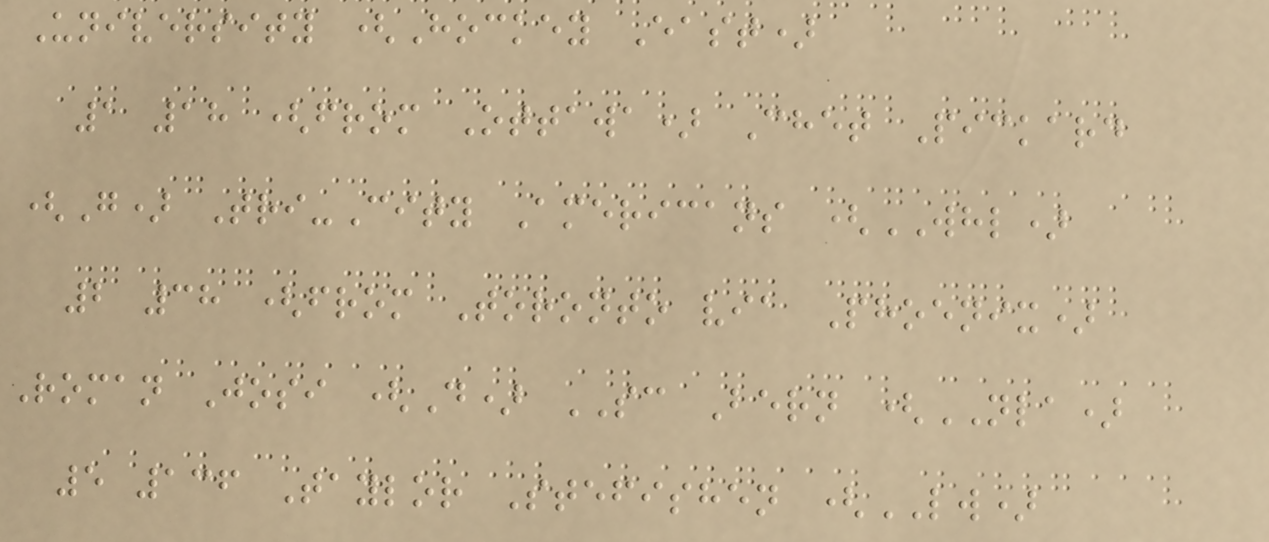University (Hockey East)
1 18 (from Ottawa) Chet Pickard
(G) Tri-City Americans (WHL)
2 38 (from Toronto via Phoenix)
Roman Josi (D) SC Bern (NLA)
5 136 Taylor Stefishen (LW)
